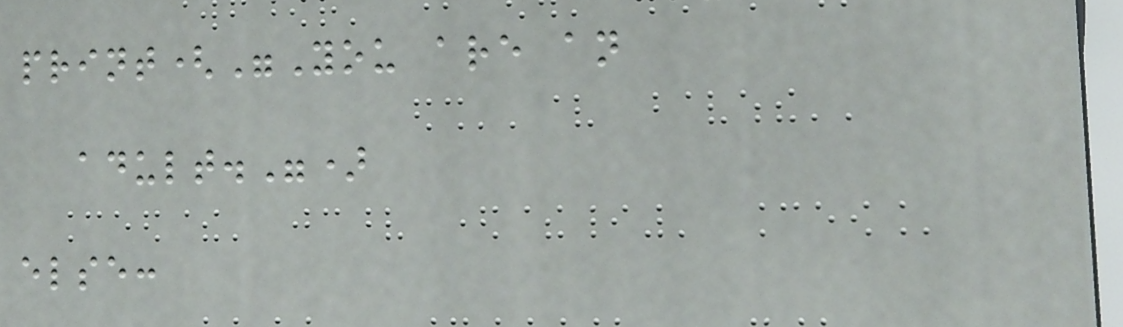print("You are an
adult.")
else:
